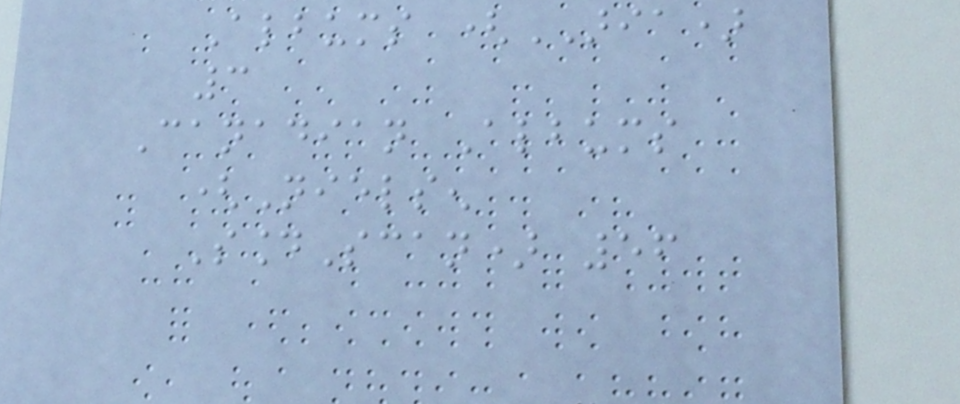Albums (ARIA)
3
Canadian Albums
(Nielsen
SoundScan) 56
